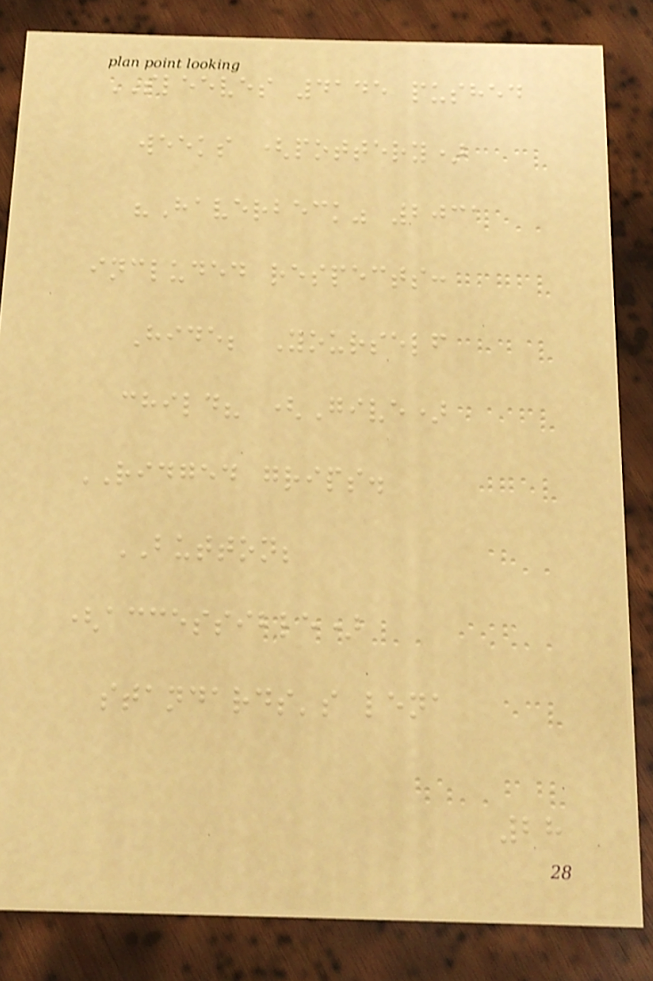SLEEVES 4145 pushed
weeks (pottery)
"Haverbeck" 2031
included respects:
Hide; Yourself
child? (Give)
RIDGED grips.
BUTTON;
(accessible)
standards's lena
28
